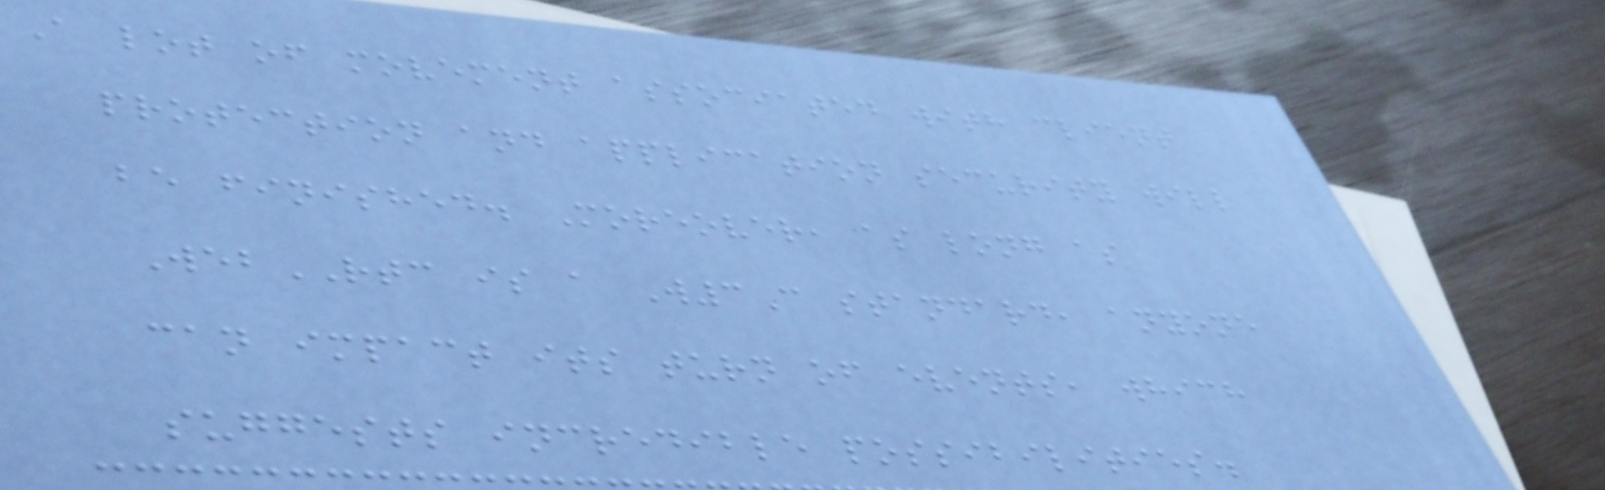A lot of movement associated with client
protection and application security will
be finished. Moreover, as long as
WebRTC is a W3C standard, anyone
can impact its turn of events, which
suggests incredible possibilities.
